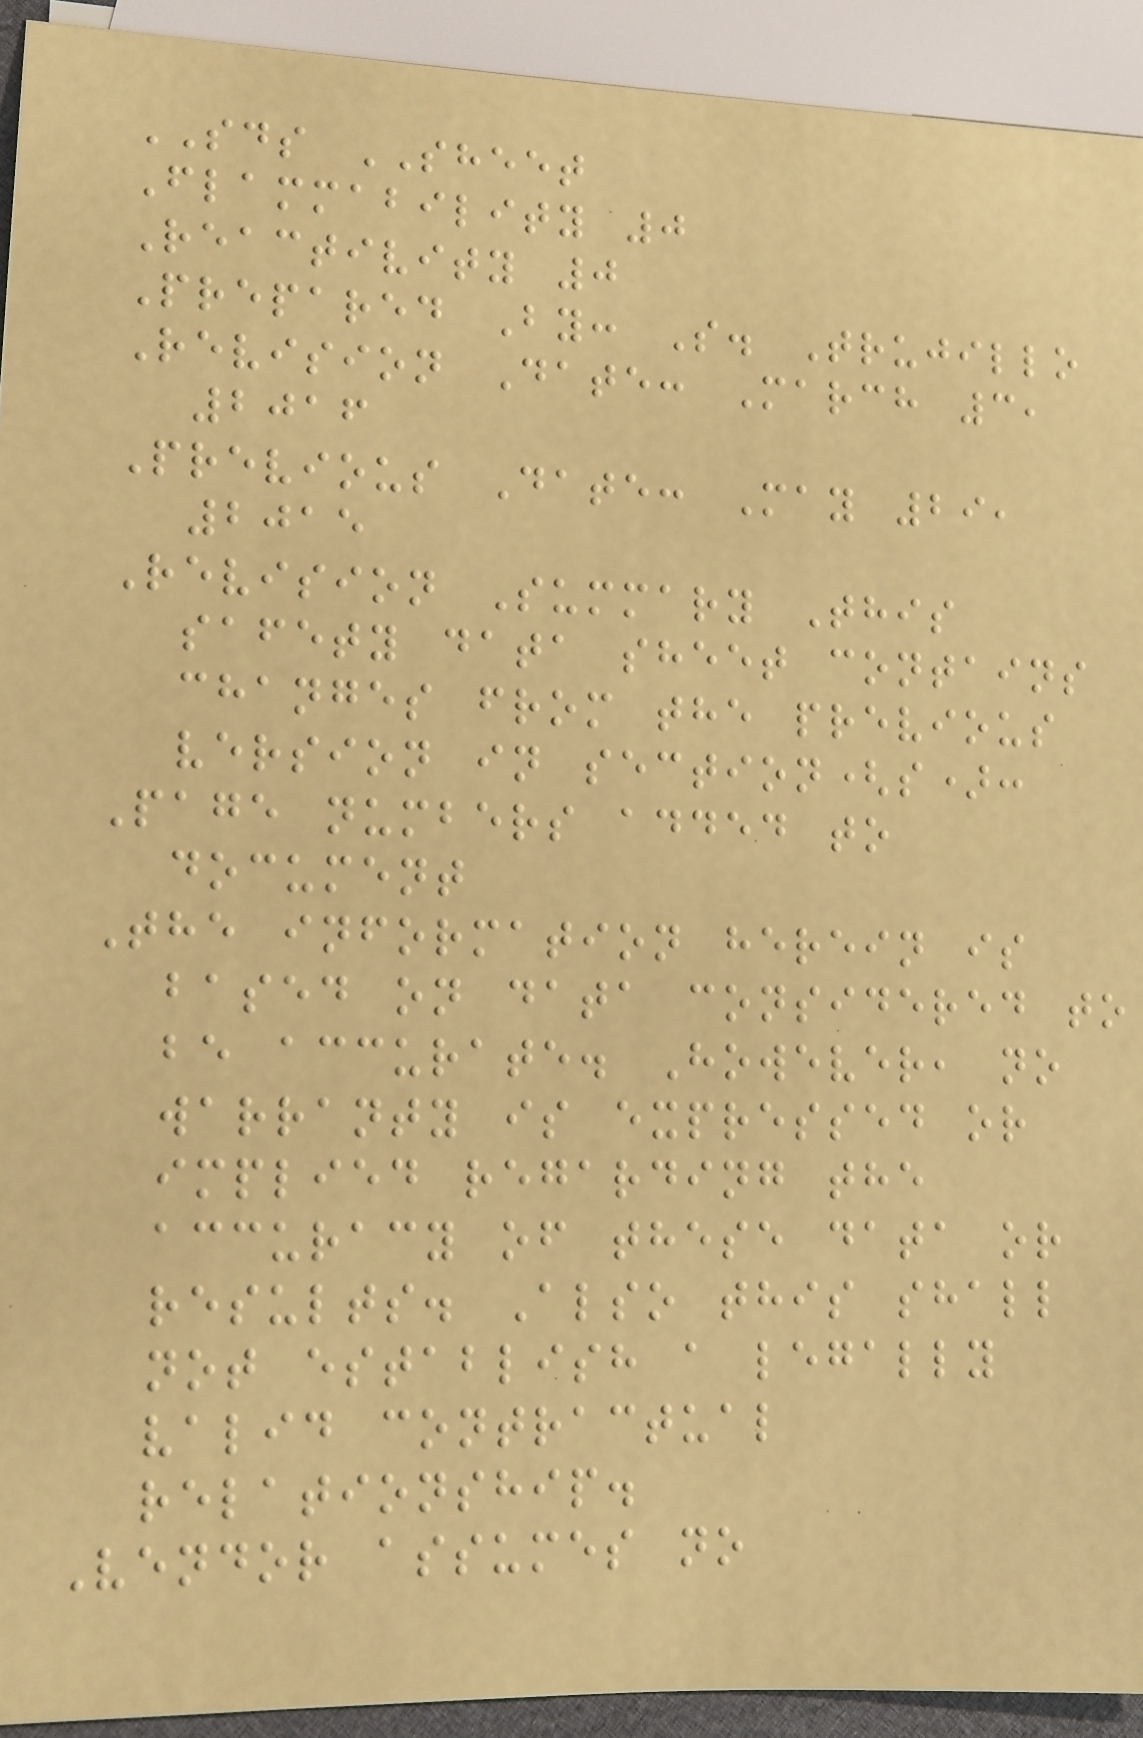SDS SHEET
Flammability 0
Reactivity 0
Prepared By: S. Trujillo
Revision Date: March 3,
2016
Previous Date: May 29,
2015
Revision Summary This
safety data sheet contains
changes from the previous
version in section(s):
Page numbers added to
document
The information herein is
based on data considered to
be accurate. However, no
warranty is expressed or
implied regarding the
accuracy of these data or
results. Also this shall
not establish a legally
valid contractual
relationship.
Vendor assumes no
